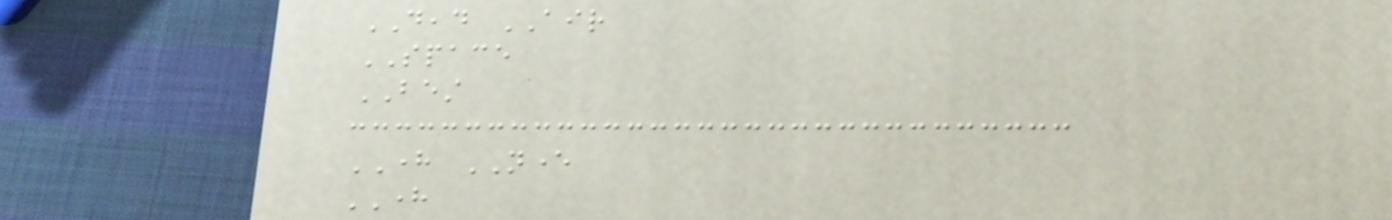DEAD AIR
SPACE
BEST
HERE NEVER
HERE
